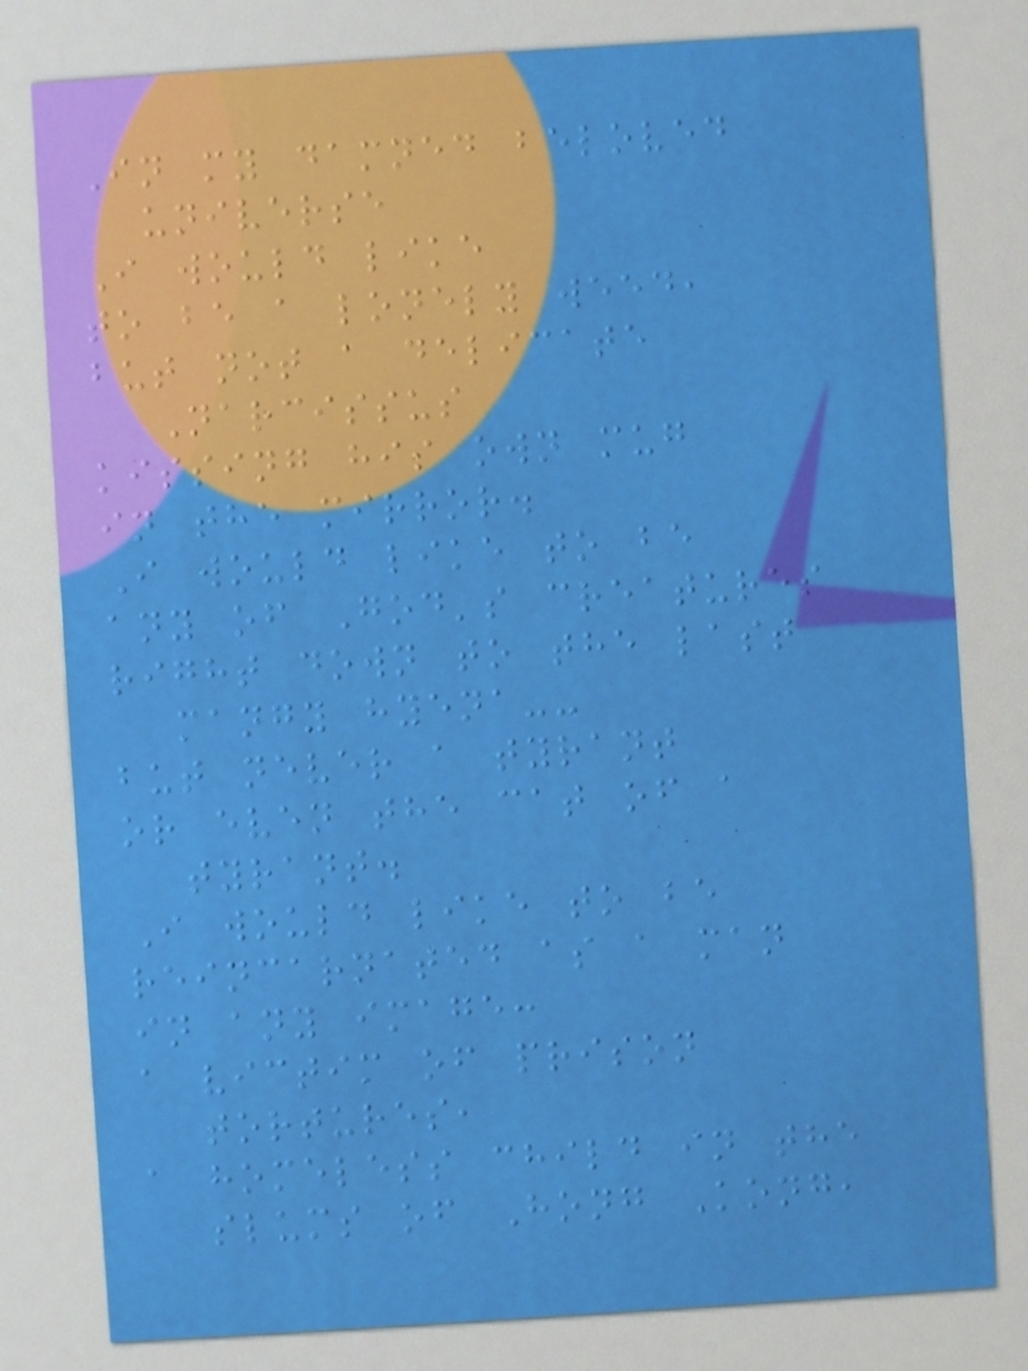In my damned beloved
universe
I would like
to be a lonely weed,
but not a delicate
Narcissus
kissing his own mug
in the mirror.
I would like to be
any of God's creatures
right down to the last
mangy hyena--
but never a tyrant
or even the cat of a
tyrant.
I would like to be
reincarnated as a man
in any image:
a victim of prison
tortures,
a homeless child in the
slums of Hong Kong,
